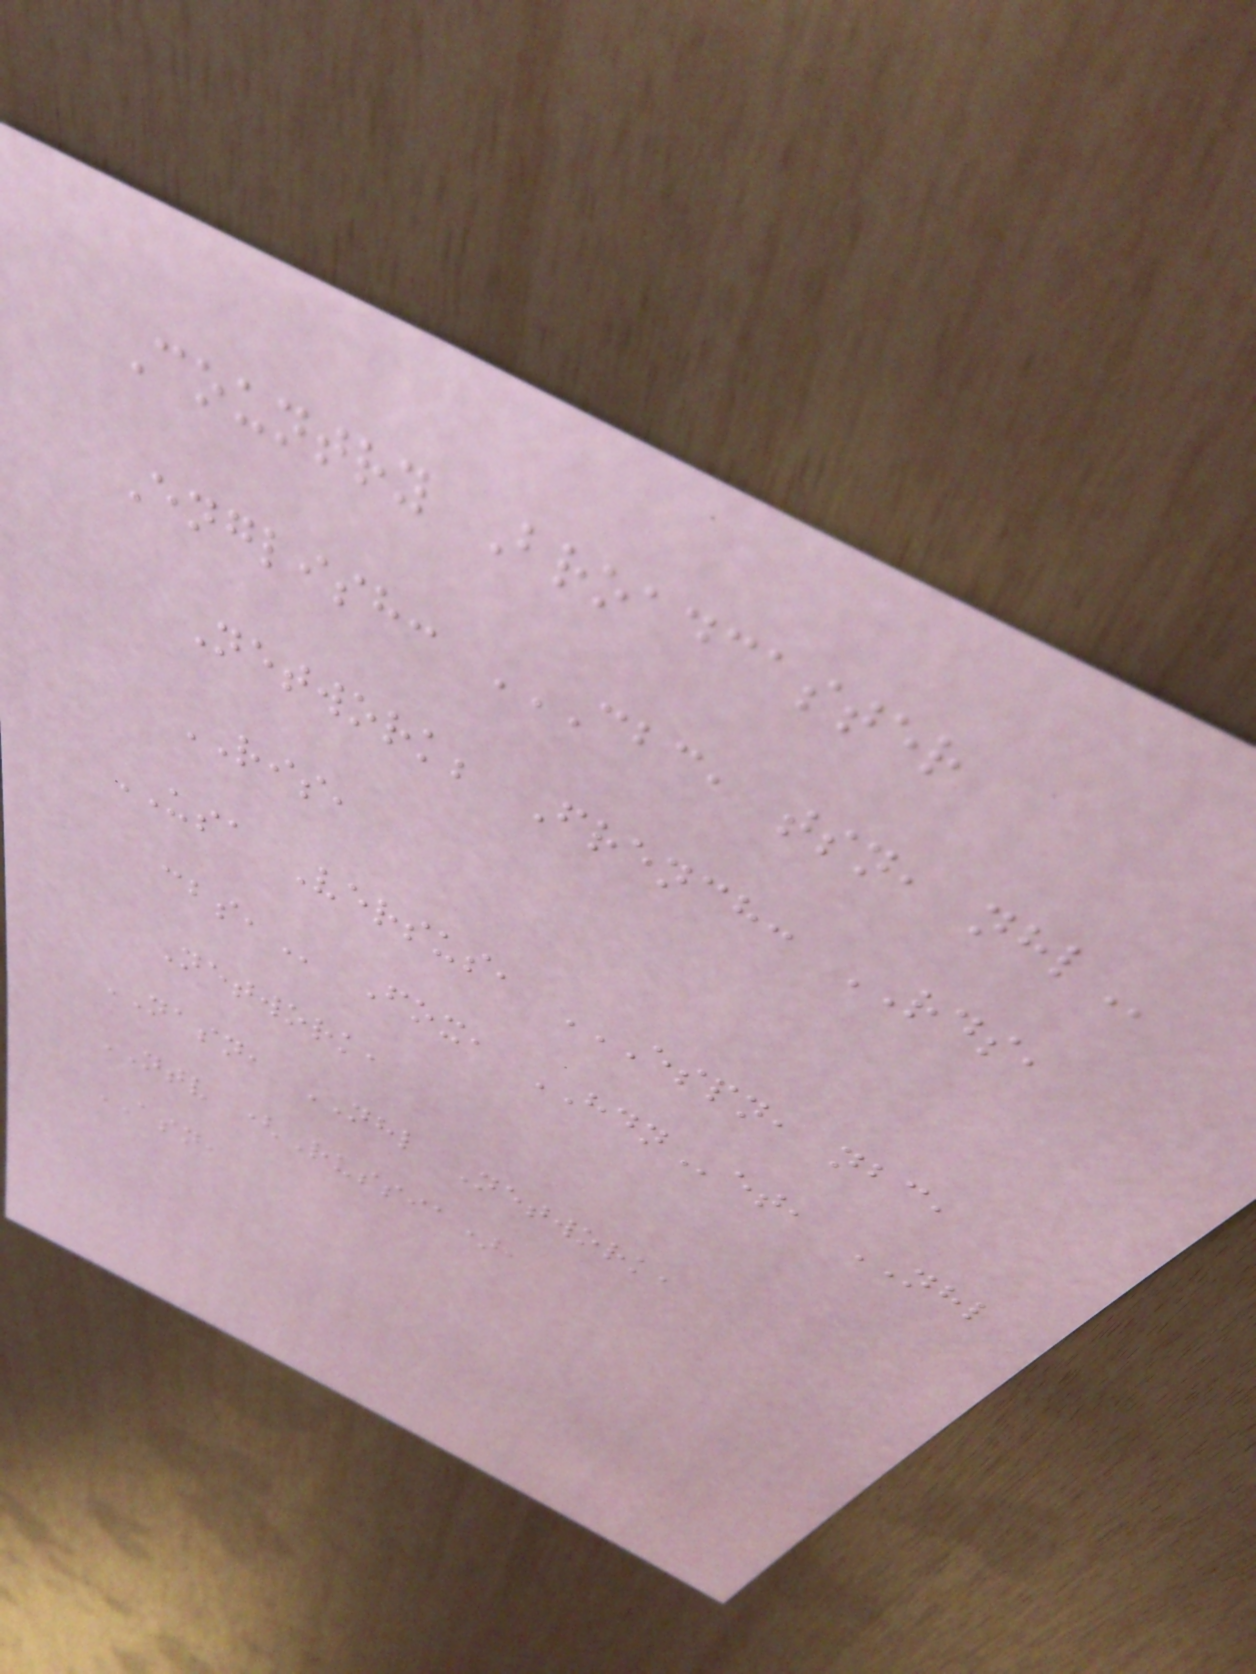Country Broadcaster
English: CBC, TSN, NHL
Network; French: RDS,
RIS,
USA Versus, ESPN, NBC,
CBS, Fox, HDNet, NHL
Network,
NASN, NHL Network,
NTV (Russia),
ASN,
